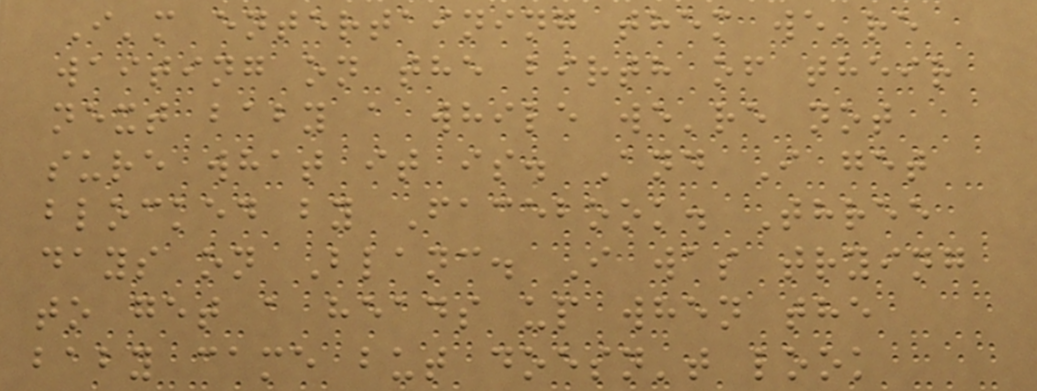I'm entertaining them we're
waiting on the birth of their
next baby a while we're not
sure what it is. And I get
blocked by Facebook. Three
days on Blanc. I was trying
to get a heads up when the
baby came but doesn't look
